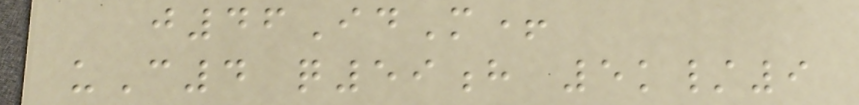j46IdM+
uC4 q59h 5k/9
